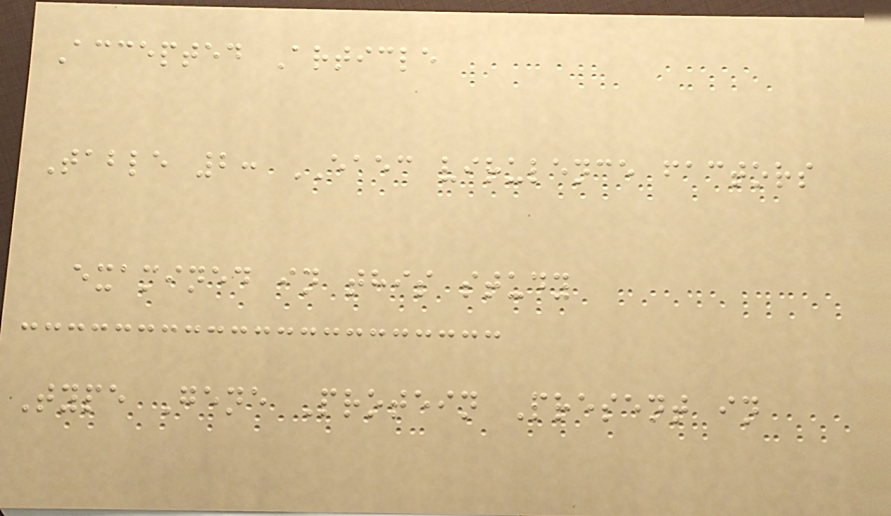Accepted Article
Table 2: EAEC virulence factors
examined in this study
Type Gene Protein Present in
